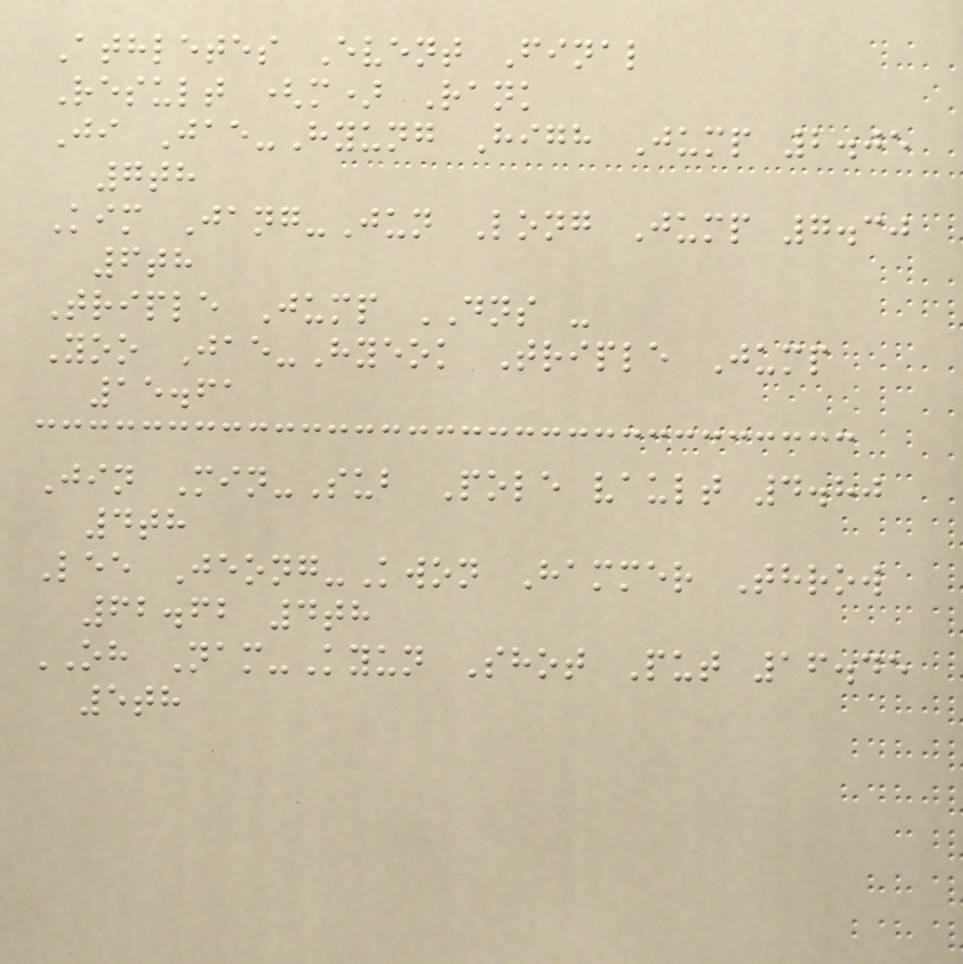Athletes Event Final
Result (m) Rank
Ji Jae-Hyung High Jump 2.05
7th
Kim Jang-Jun Long Jump 7.30
6th
Triple Jump DNS -
Yoo Jae-Hyeok Triple Jump
15.61
Jin Min-Sub Pole vault 4.80
4th
Lee Jeong-Kwon Hammer Throw
62.62 4th
OH Nam-Kyun Shot Put 16.45
5th
